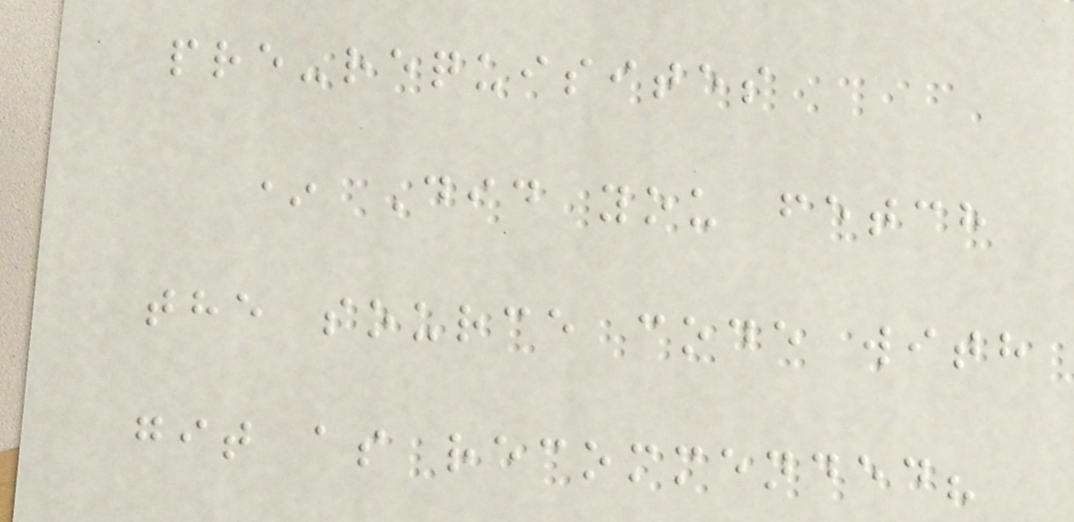pre-requisites
* Did you fetch
the source code with
git as recommended?
